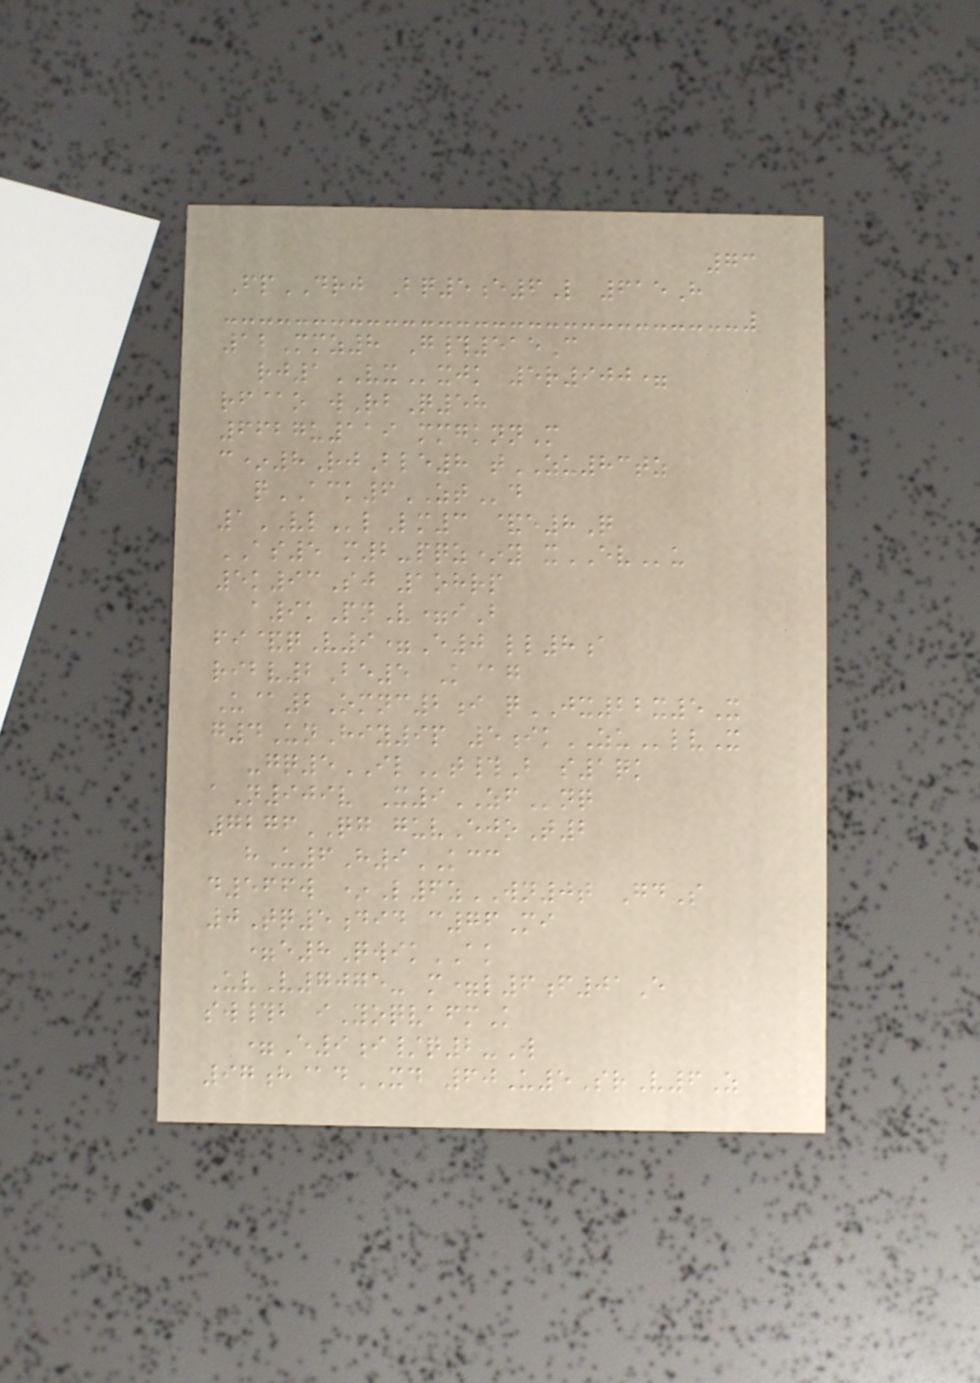73
FpDRJ Bq5e6L 615H
12Mmz8 G#515C
rj1VXxjk 5r900=
rf@o wRbQ58
6627u119 mmgknnM
c*8RjBle8 tZU83tz
qACK6ZTd
1VLlLm3 &e8Q
AS5 m2-pqz*y xEVu
5k93Sj 1ohrp
a9kPnV=iB
fi&qV9=E0 ll8a
ribv2Be5 K@g
U@2Omnc2i qJX22x5X
g4UnHiy9p 5ikZUlvX
-gq5ILt#B s1qk
aN909v X9ZFnq
7276QG guvEjoT2
hU6H9KCC
d566w *L6zWN0t GdS
0Tq5did c76Mi
=e8QwikAK
UvV7075- m=l6f01E
sw#b iYoqvafmK
=E9i/q2-W
97h@dXD 60U5SrV6Z
